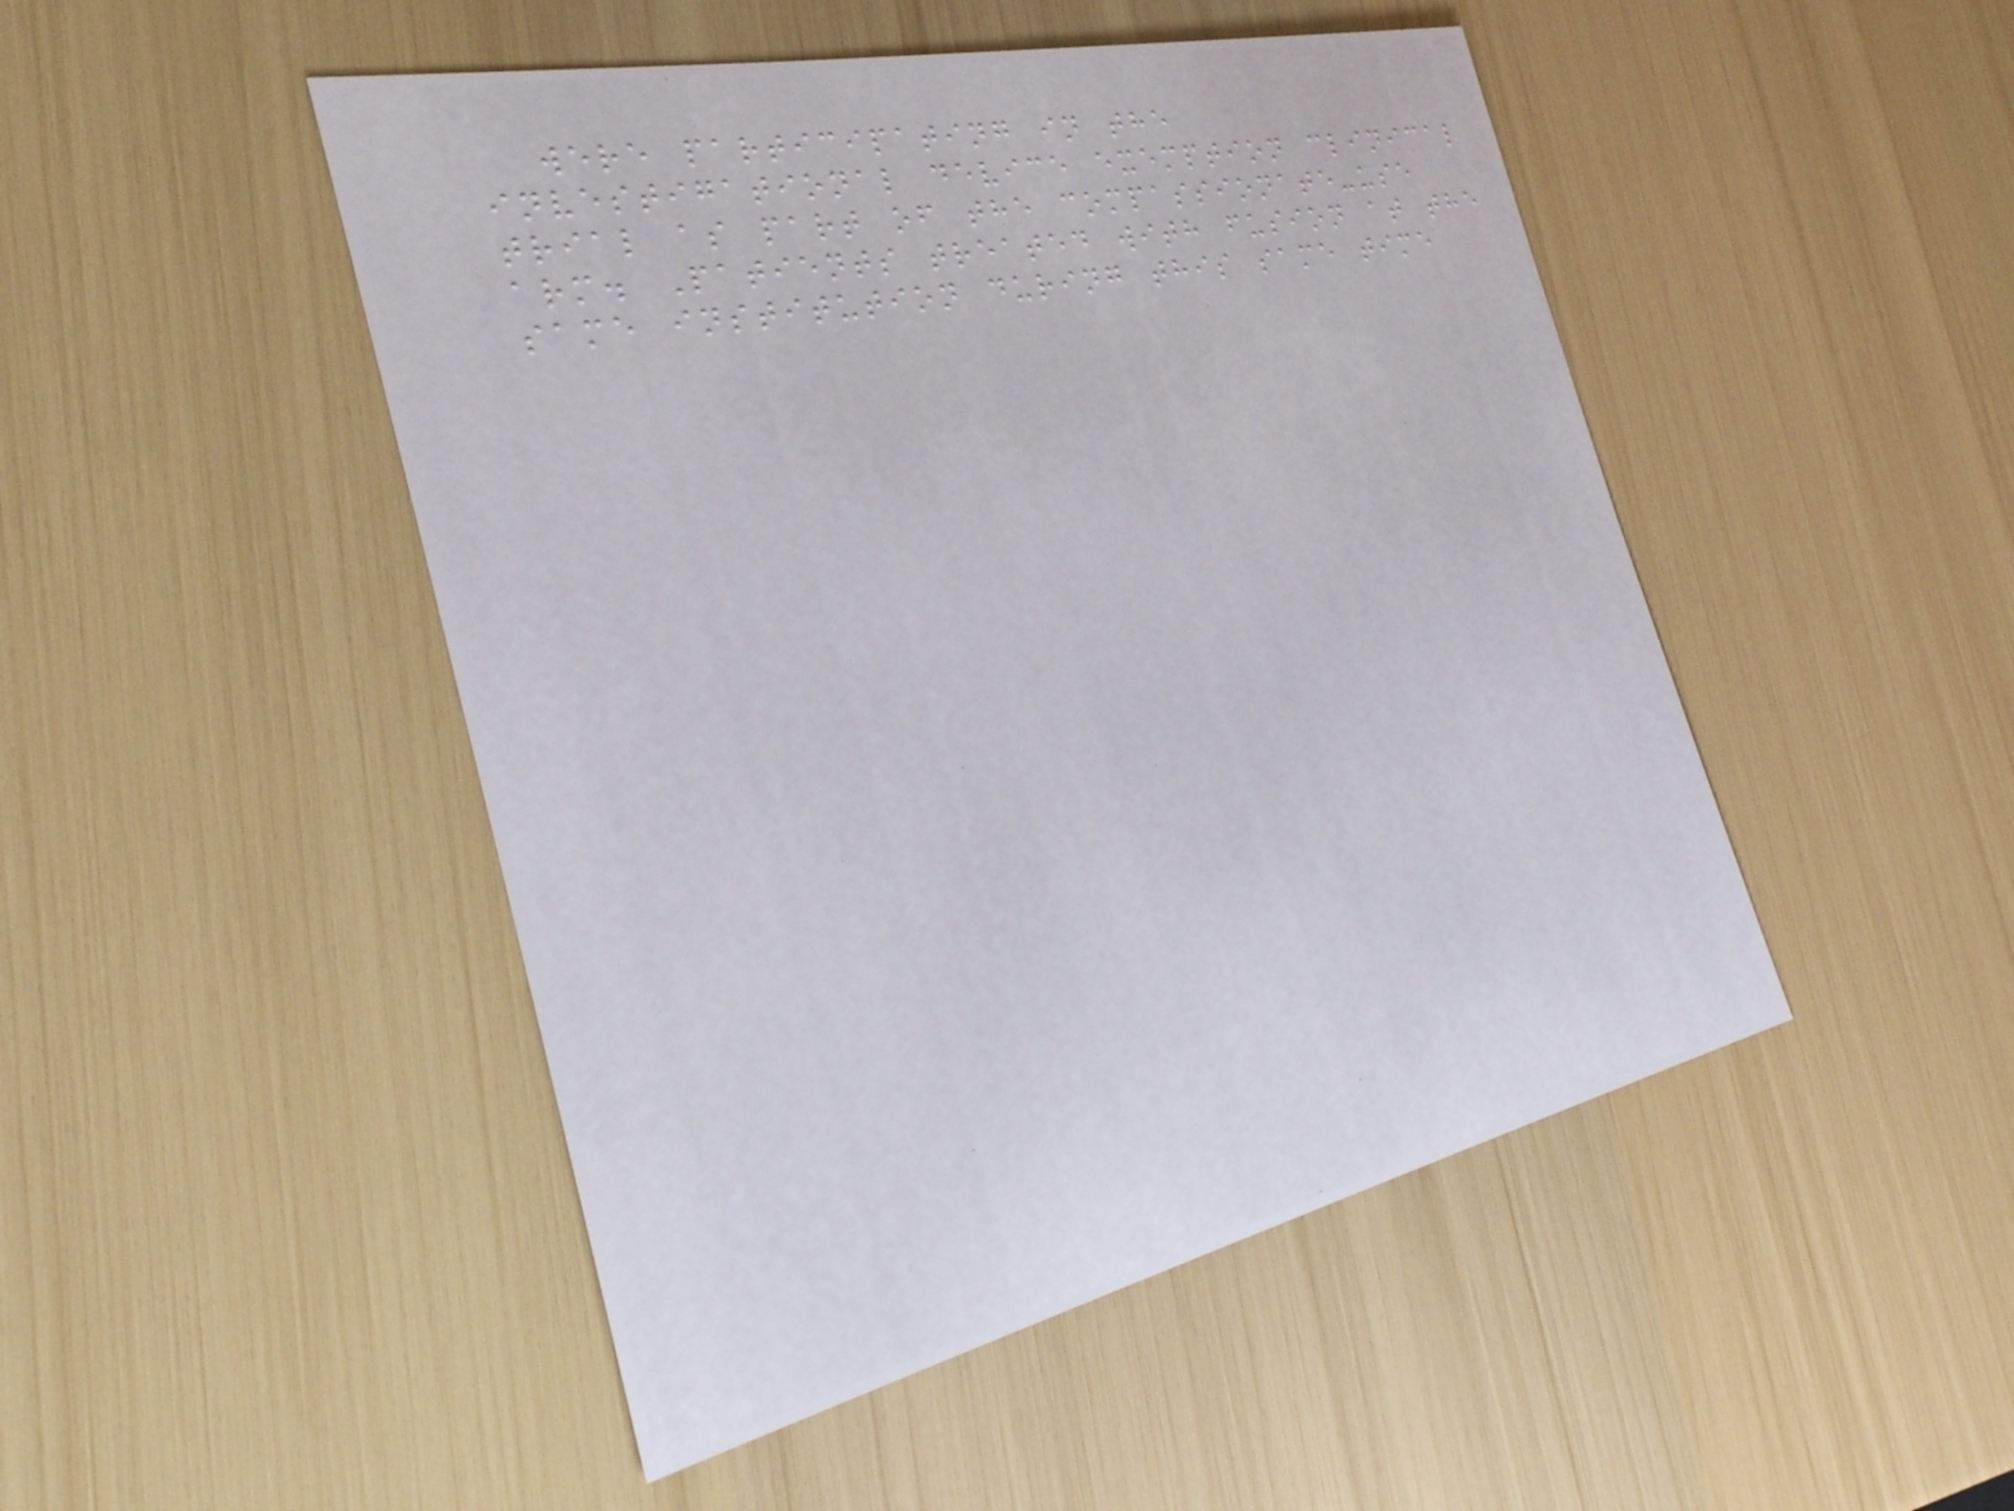were participating in the
investigational device exemption clinical
trial as part of the compassionate-use
arm. Patients treated with fusion at the
same institution during this same time
